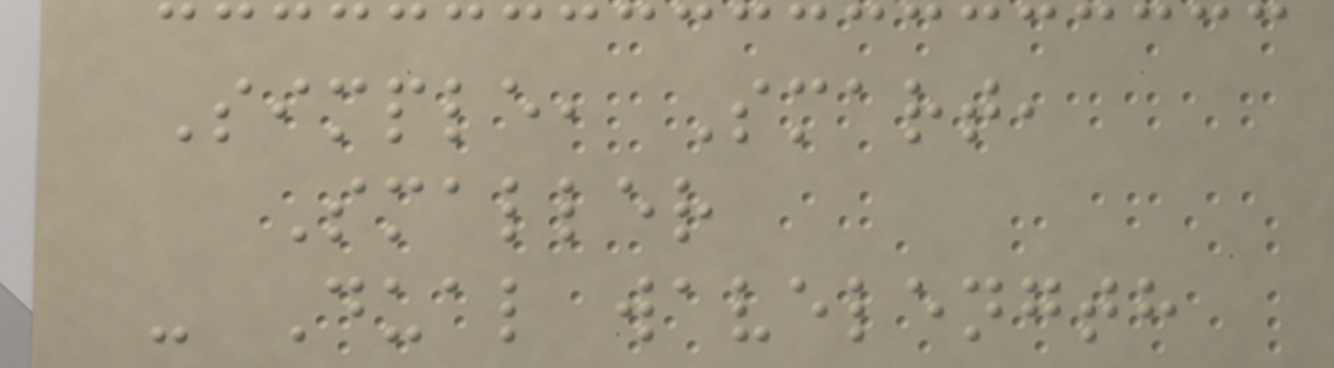Simple, Smart,
Smaller
- Dual wavelength
